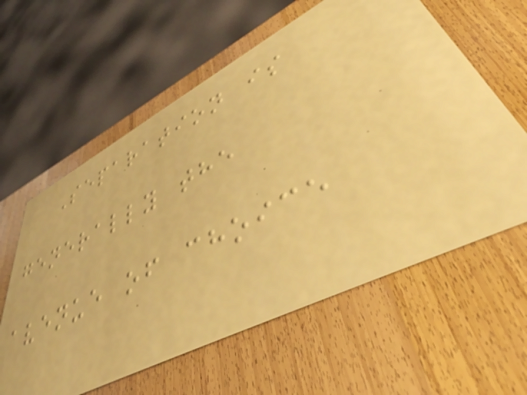Separation is
generally the
avenue of choice
